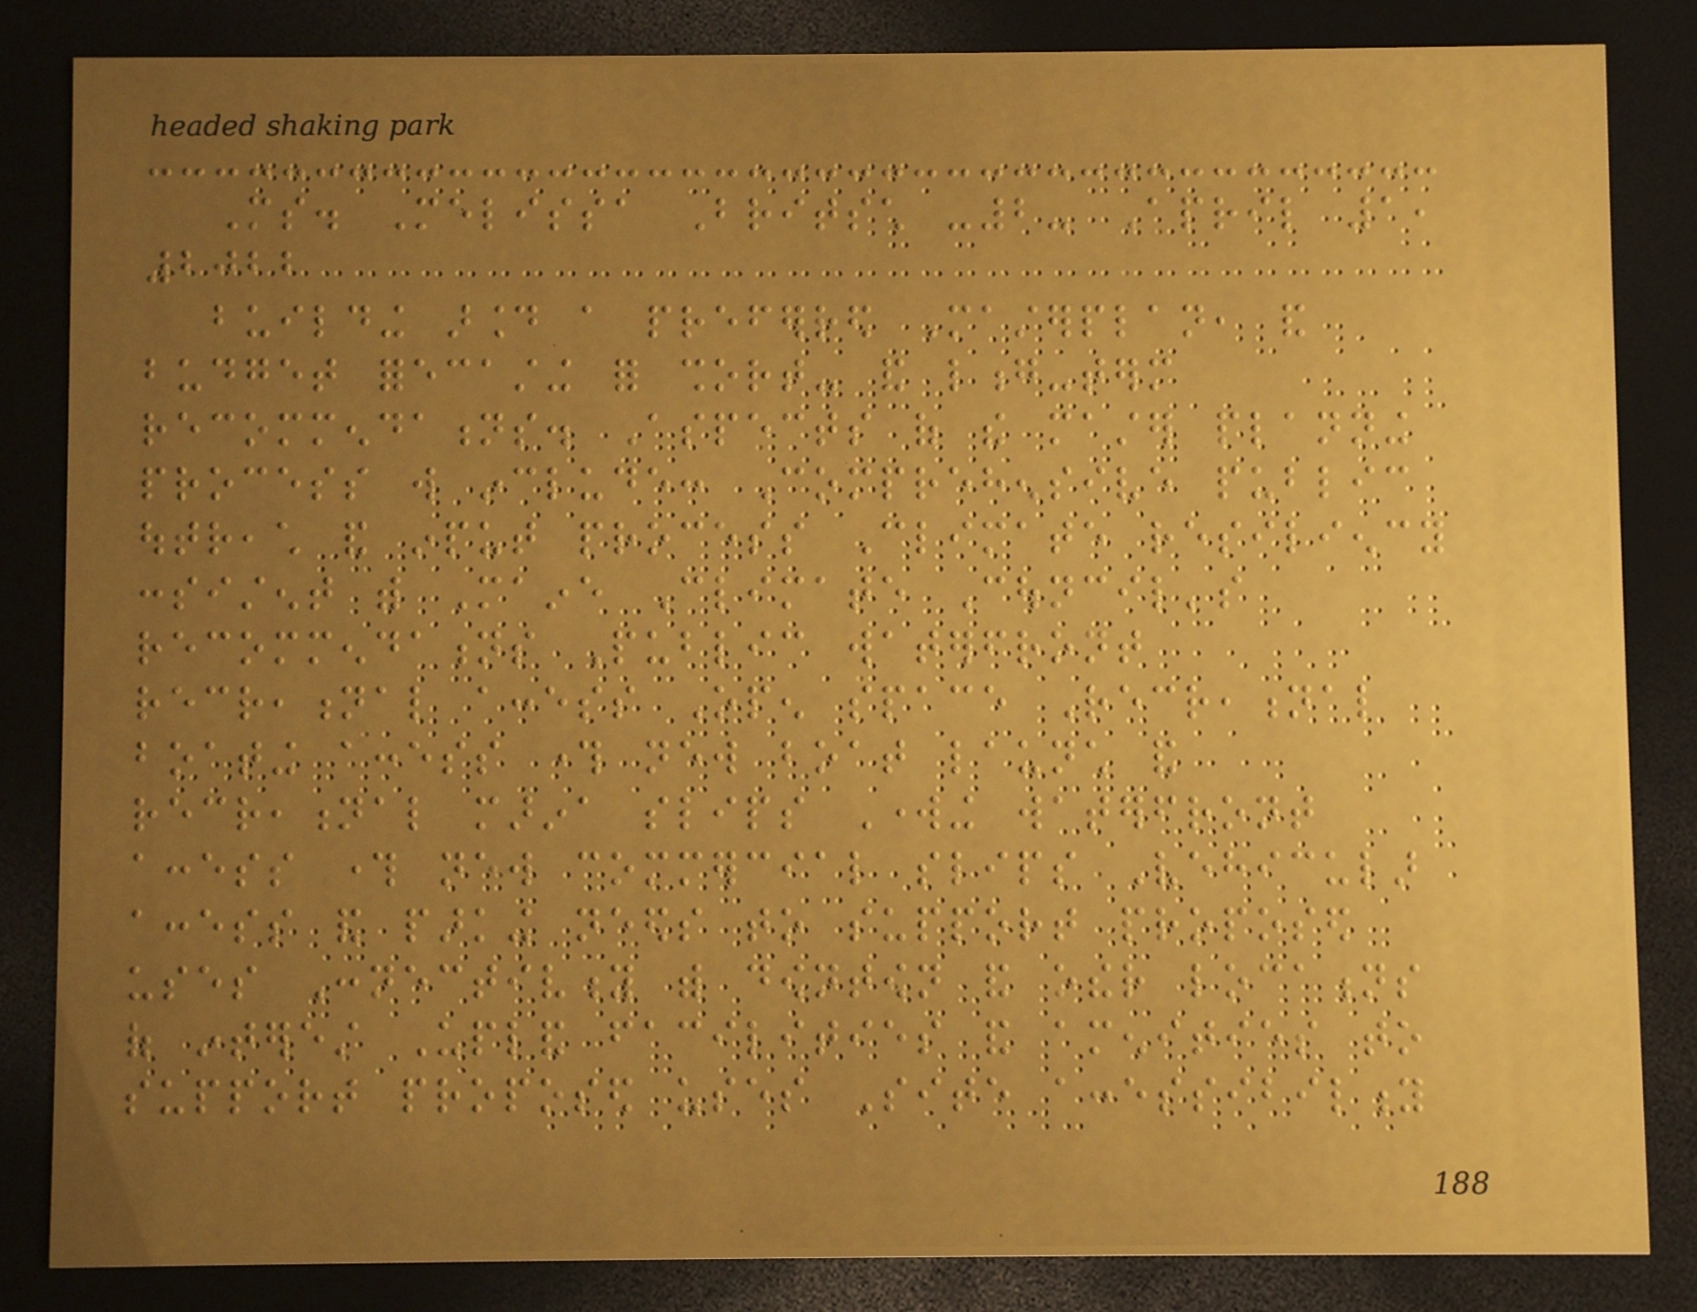Ms. Melissa Britsch -2- April 1,
2022
building around a preferred Masterplan, and
budget forecasting for short- and long-term
recommendations. Aspects of the master planning
process will include: Comprehensive public
outreach and input process Climate resiliency
consistent with Maine Climate Council's
recommendations Public waterfront
recreational access Open space Recreational
boating access through new boat launch and
recreational marina slips Working waterfront
access through new commercial slips Vehicular
access and parking needs to support proposed
uses Connectivity with downtown and other locations
of interest Upland facilities and amenities to
support proposed uses Site accessibility
